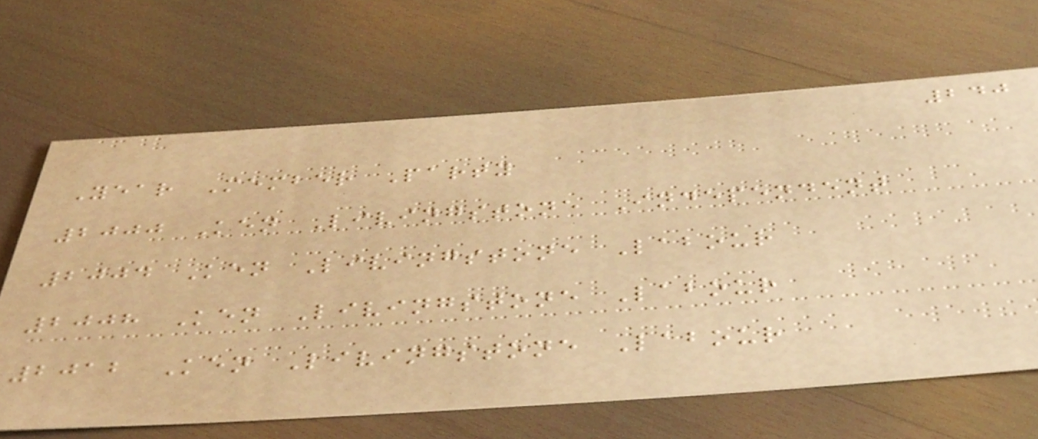240
Year Member Party
2000 Ken Livingstone Independent
2004 Ken Livingstone Labour
2008 Ken Livingstone Labour
2012 Ken Livingstone Labour
